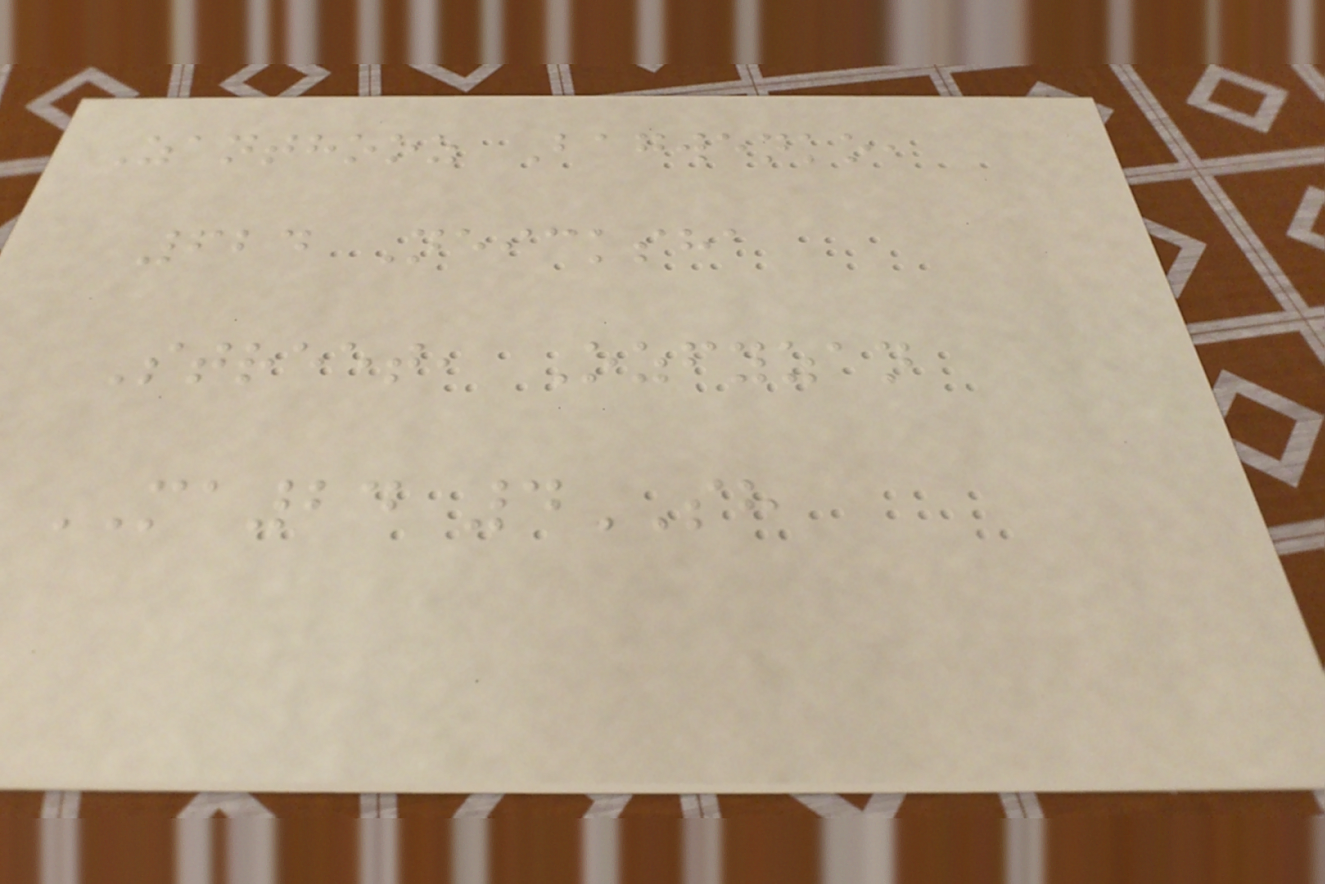Zanthooz Bagwenko,
624 Neicksha
Street, Ozfyzan
MA24 4SH
